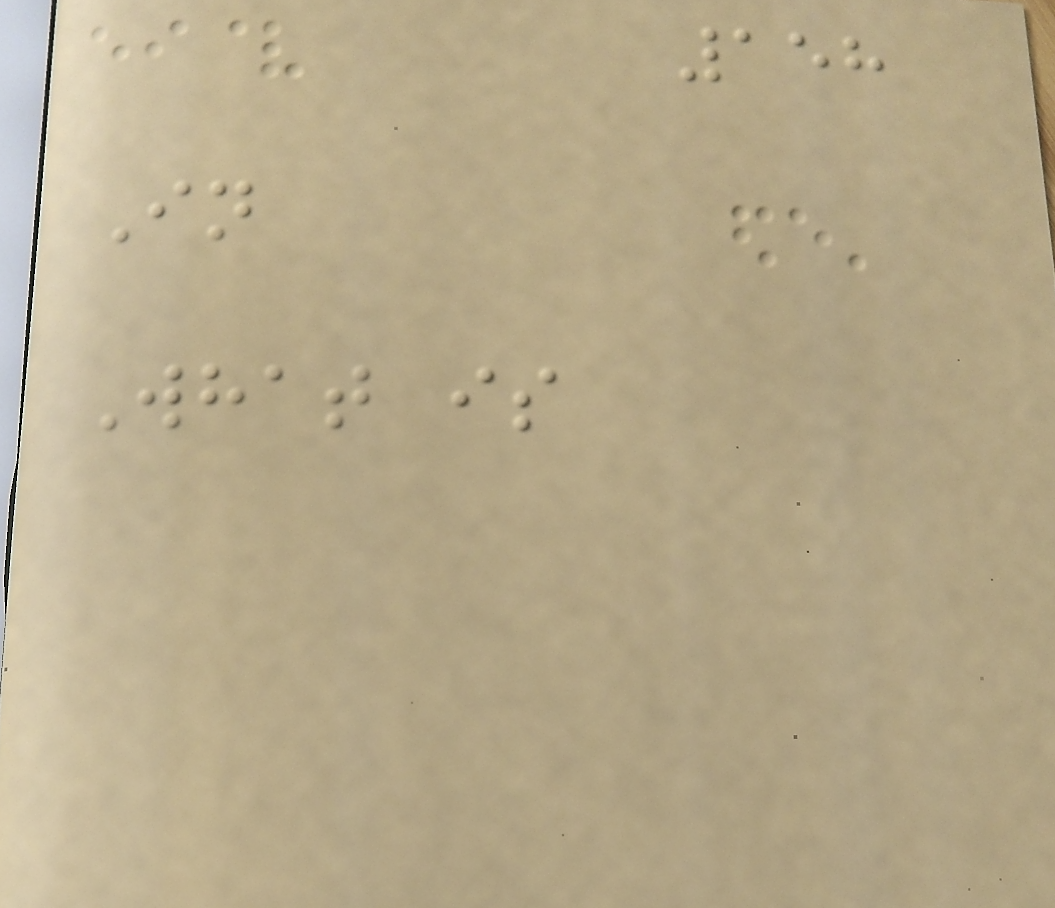158
In
What is
